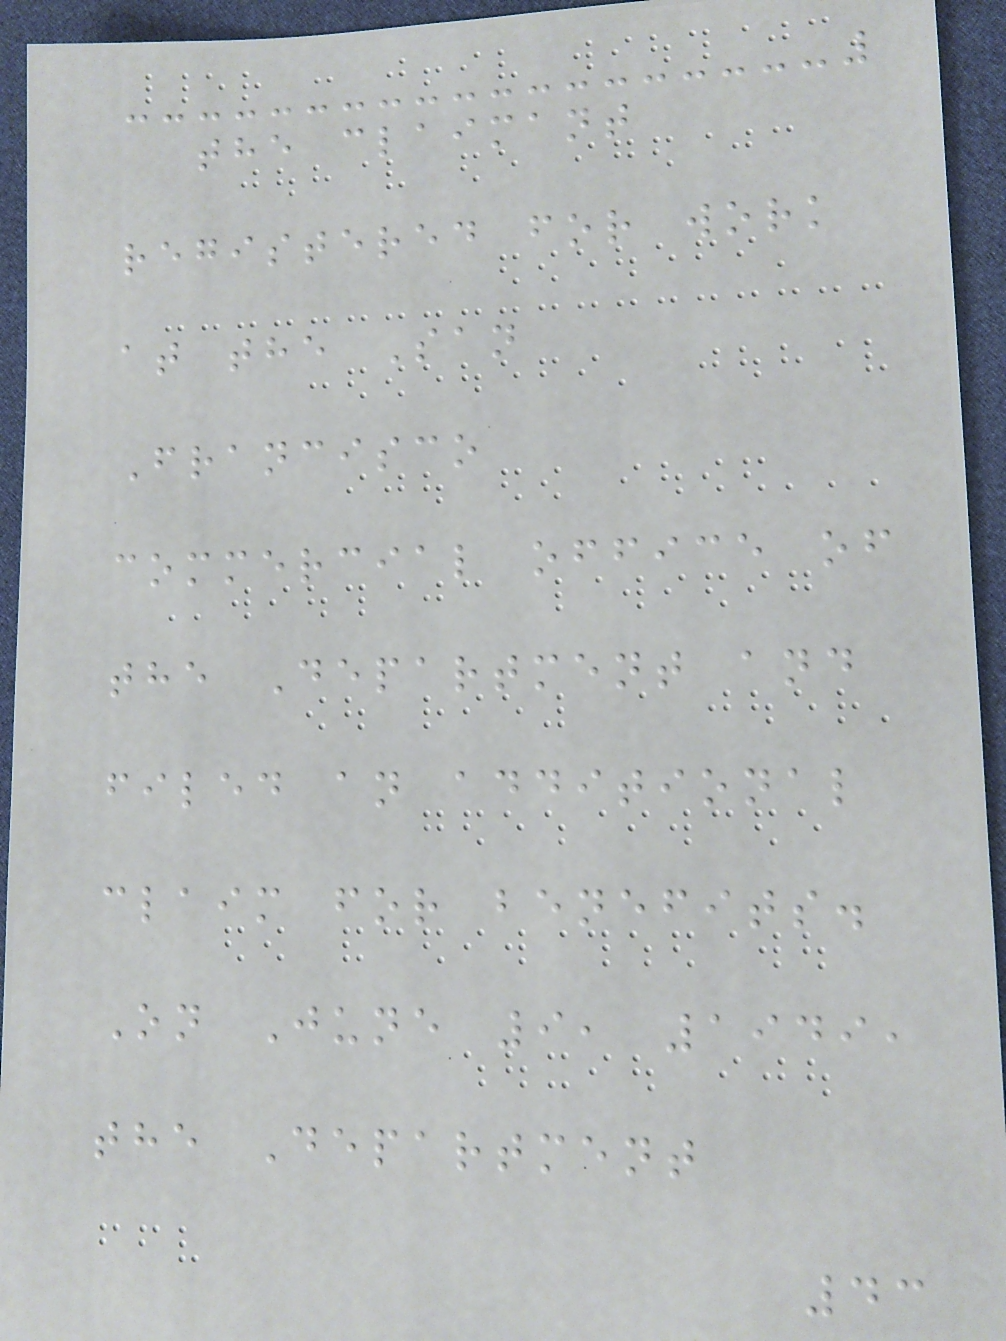the claimant
registered for work
at the San
Francisco
commercial office of
the Department and
filed an additional
claim for benefits.
On June 9, 1949,
the Department
43
